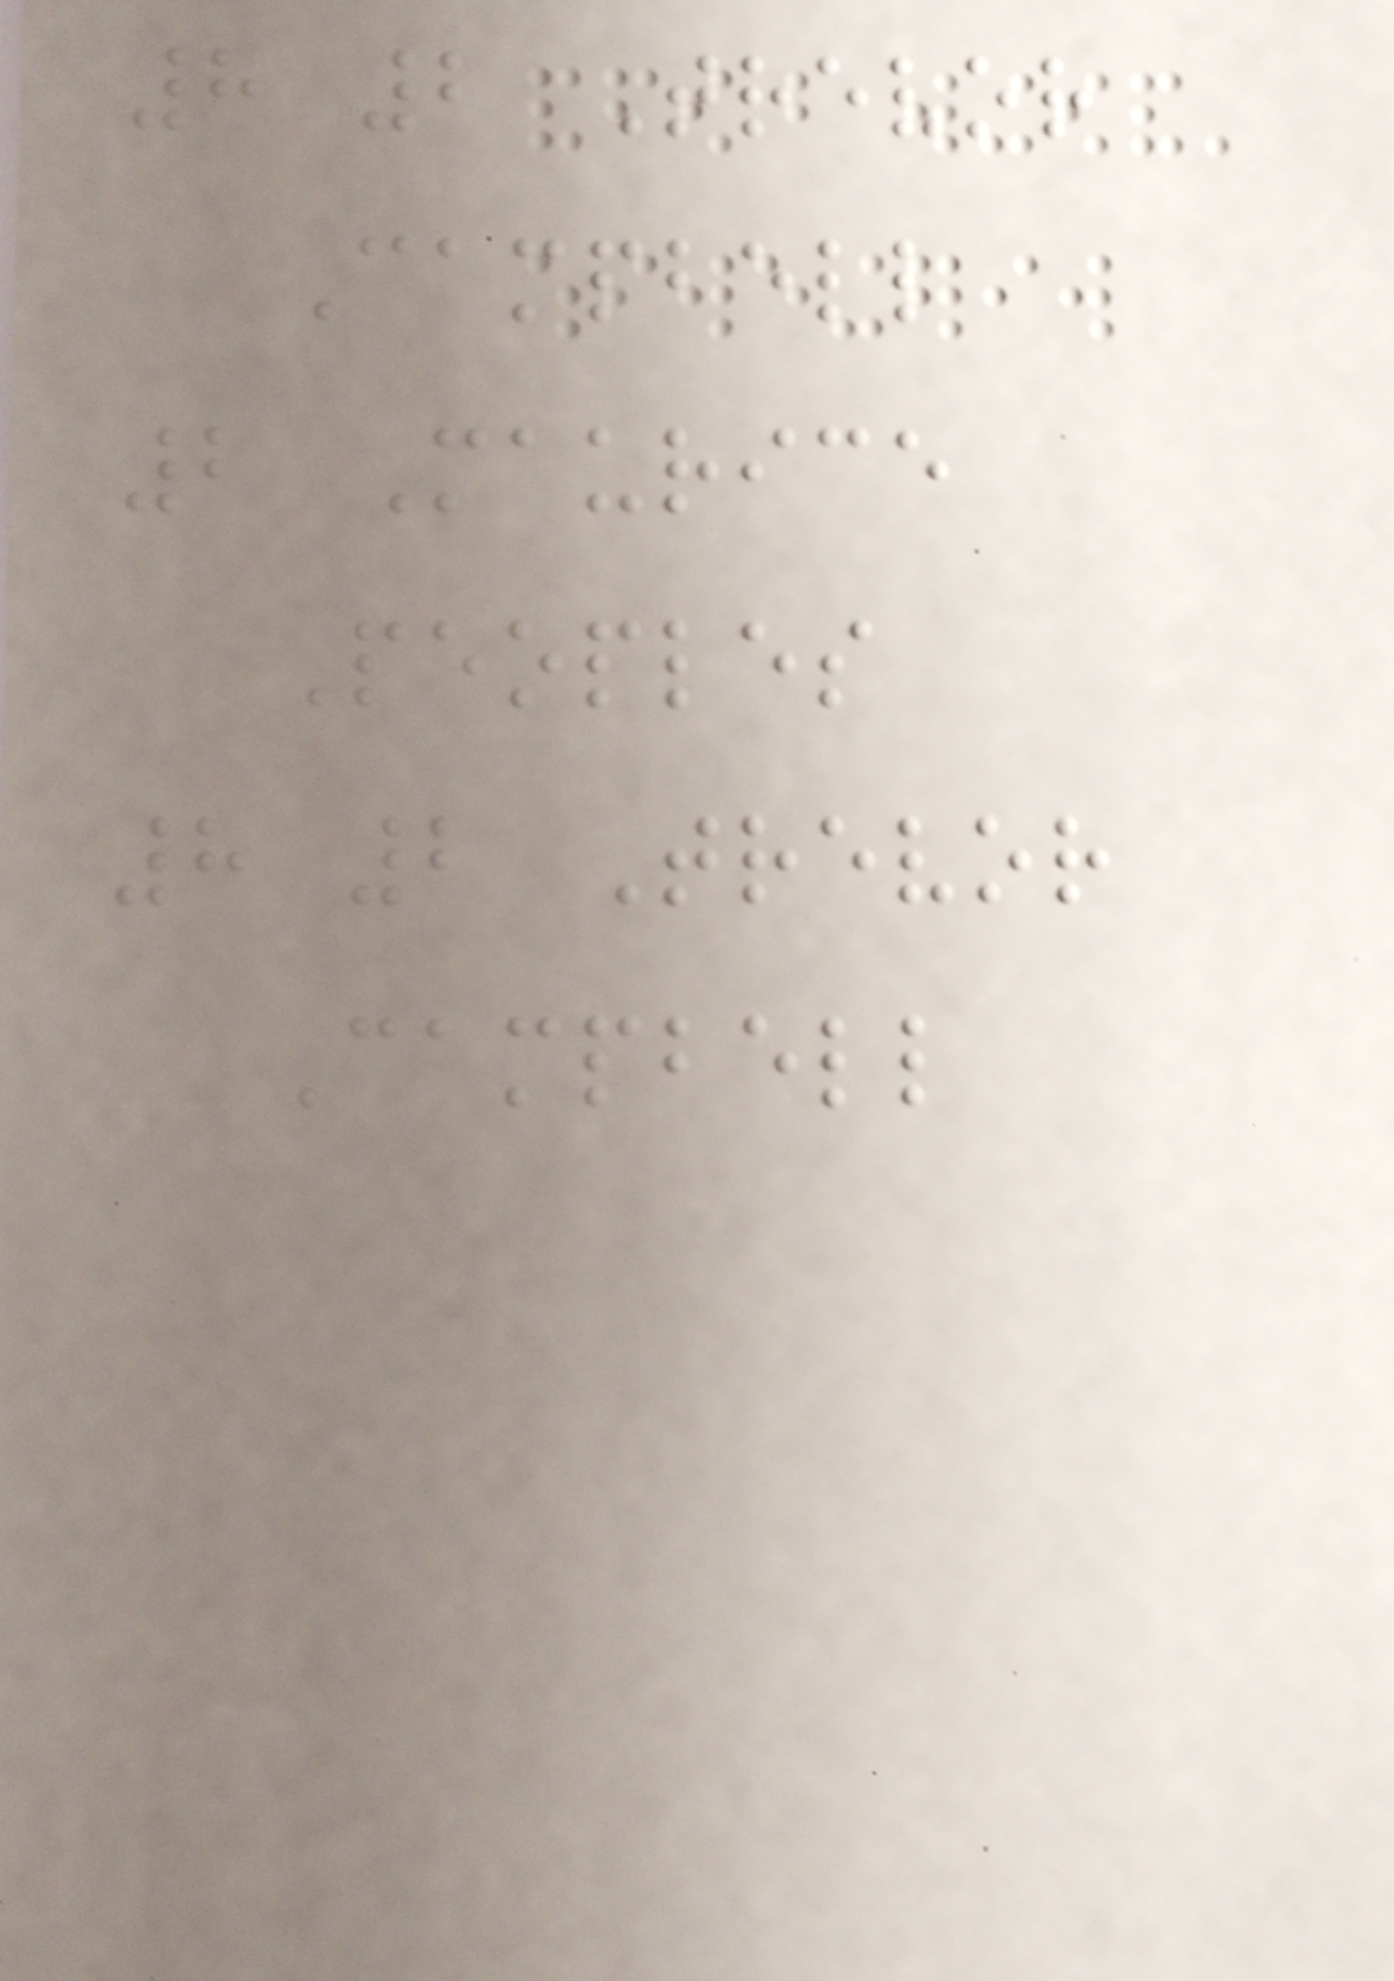8 2 Trevor
Campbell
2 Maurice
Peoples
8 2 Trevor
Campbell
